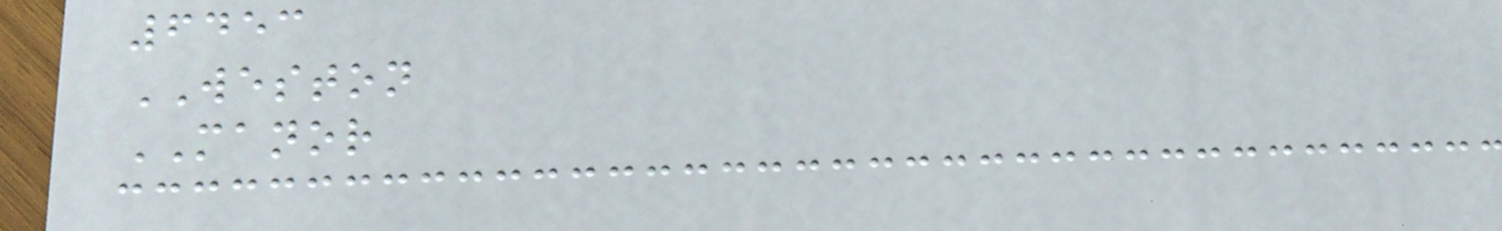6453
WESTON
MANOR
